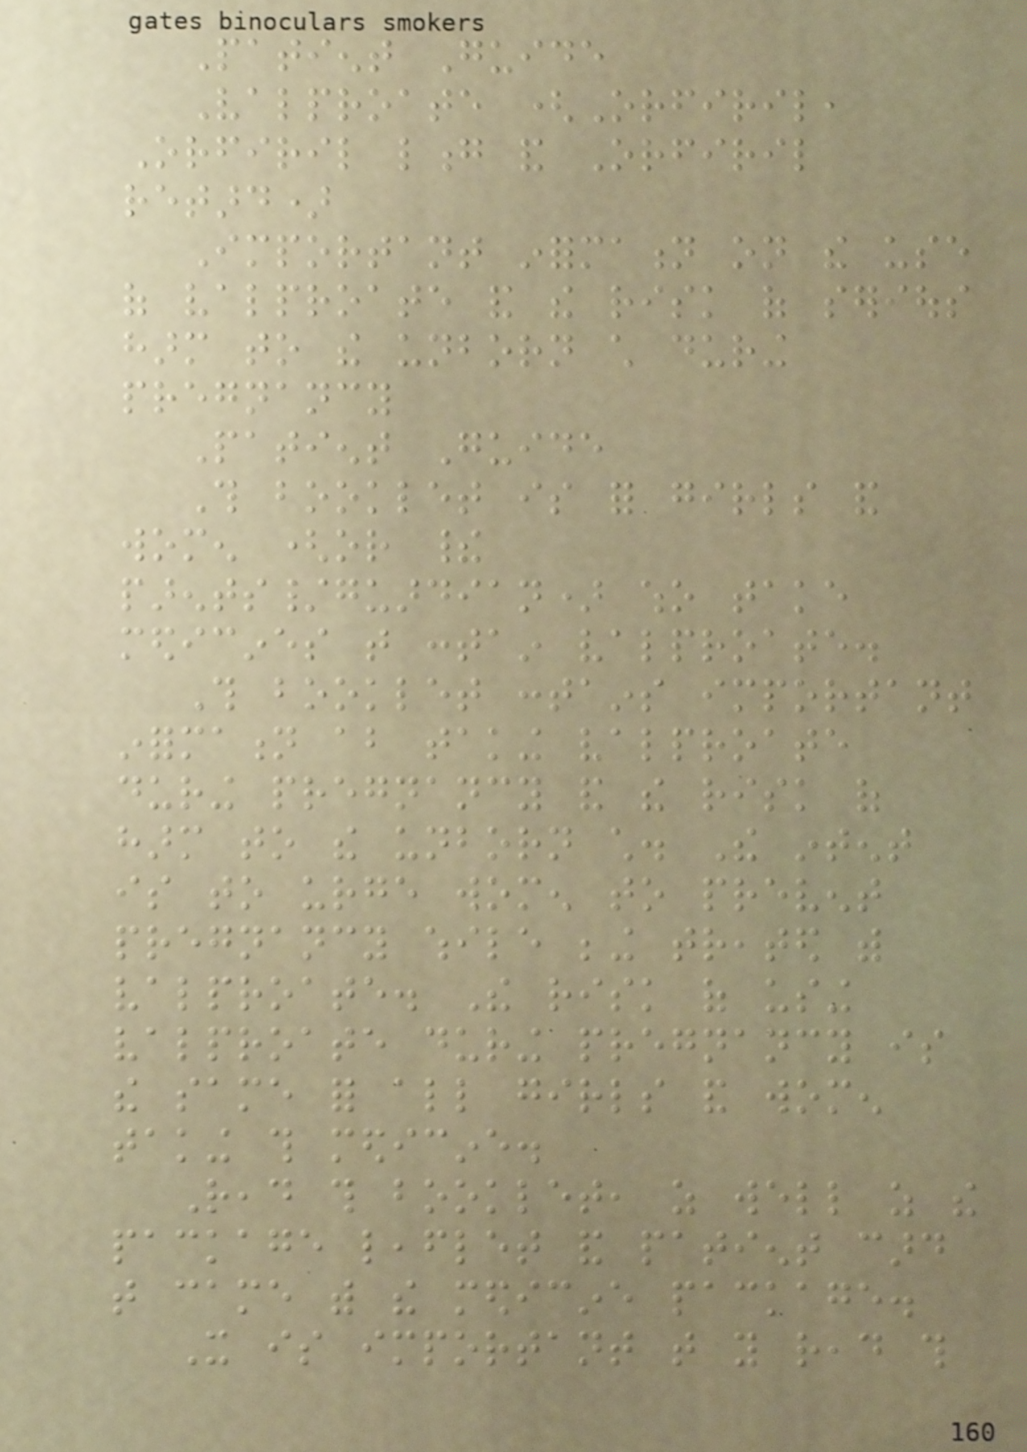Patient Guide
Valproate (Orfiril,
Orfiril long and Orfiril
retard)
Important information on the use
of valproate and the risk of serious
harm to the unborn child during
pregnancy
Patient Guide
This booklet is for girls and
women (or their
parents/guardian) who take
medicines that contain valproate.
This booklet contains important
information about taking valproate
during pregnancy and the risk of
harm to the unborn child. The intent
is to urge women to prevent
pregnancy while being treated with
valproate. The risk of using
valproate during pregnancy is
the same for all girls and women
taking this medicine.
Read this booklet, as well as the
package leaflet and patient card
that came with the medicine package.
It is important that you read this
